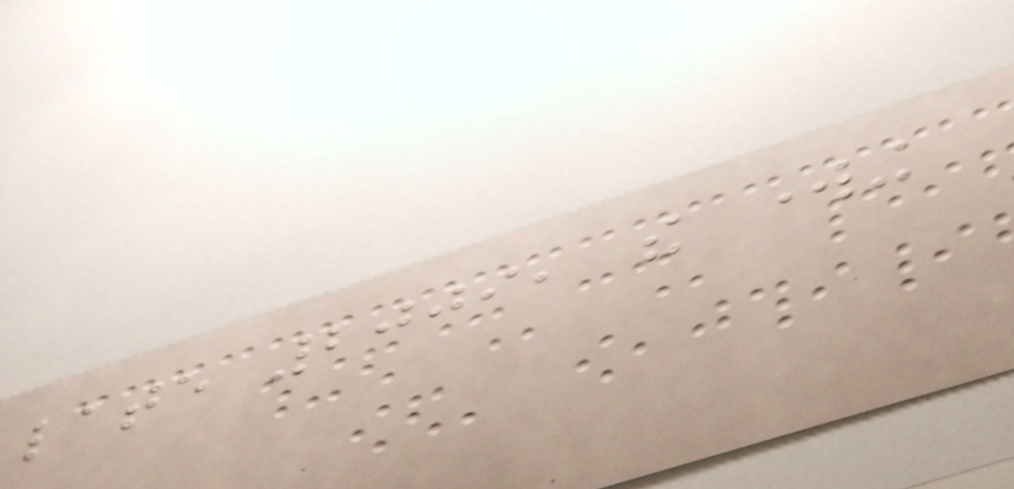late 2009, the working
